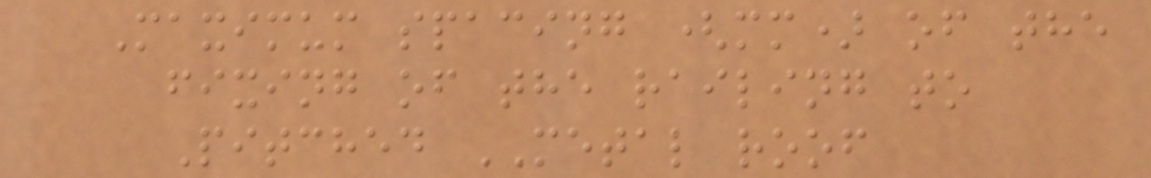Maximum spacing (mm) of the
fixing of the railing to
Pitched METAL roof
